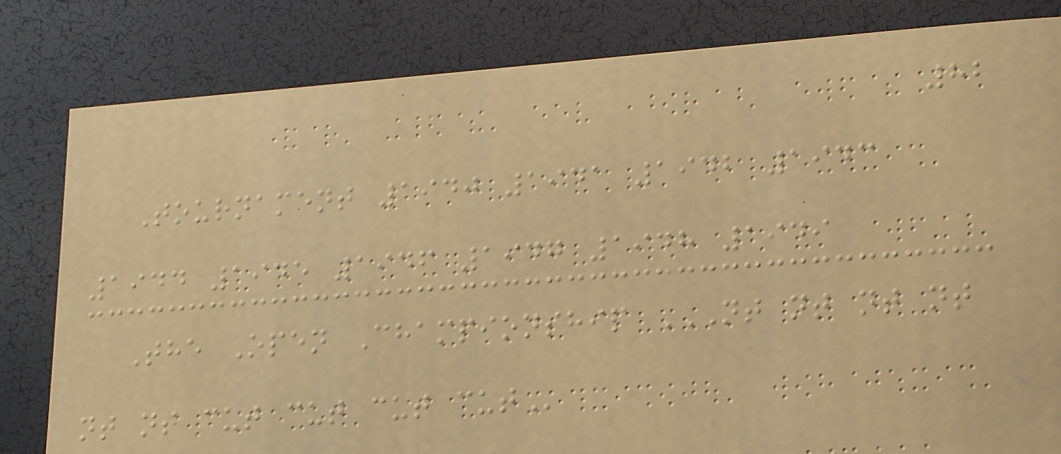82
Tournament 1940 1941 1942 1943
1944 1945 1946 1947 1948 1949
The Open Championship NT NT NT NT
NT NT CUT CUT CUT CUT
